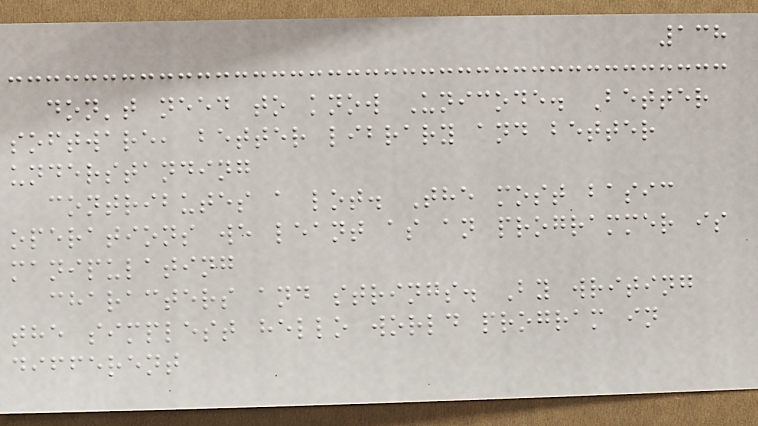138
don't need to know Unicode. Better
software, better library and better
understanding
contributes a lot. The most basic
operations we leant as an programmer is
manipulating
characters and strings. By writing
the simplest hello world program in
different
